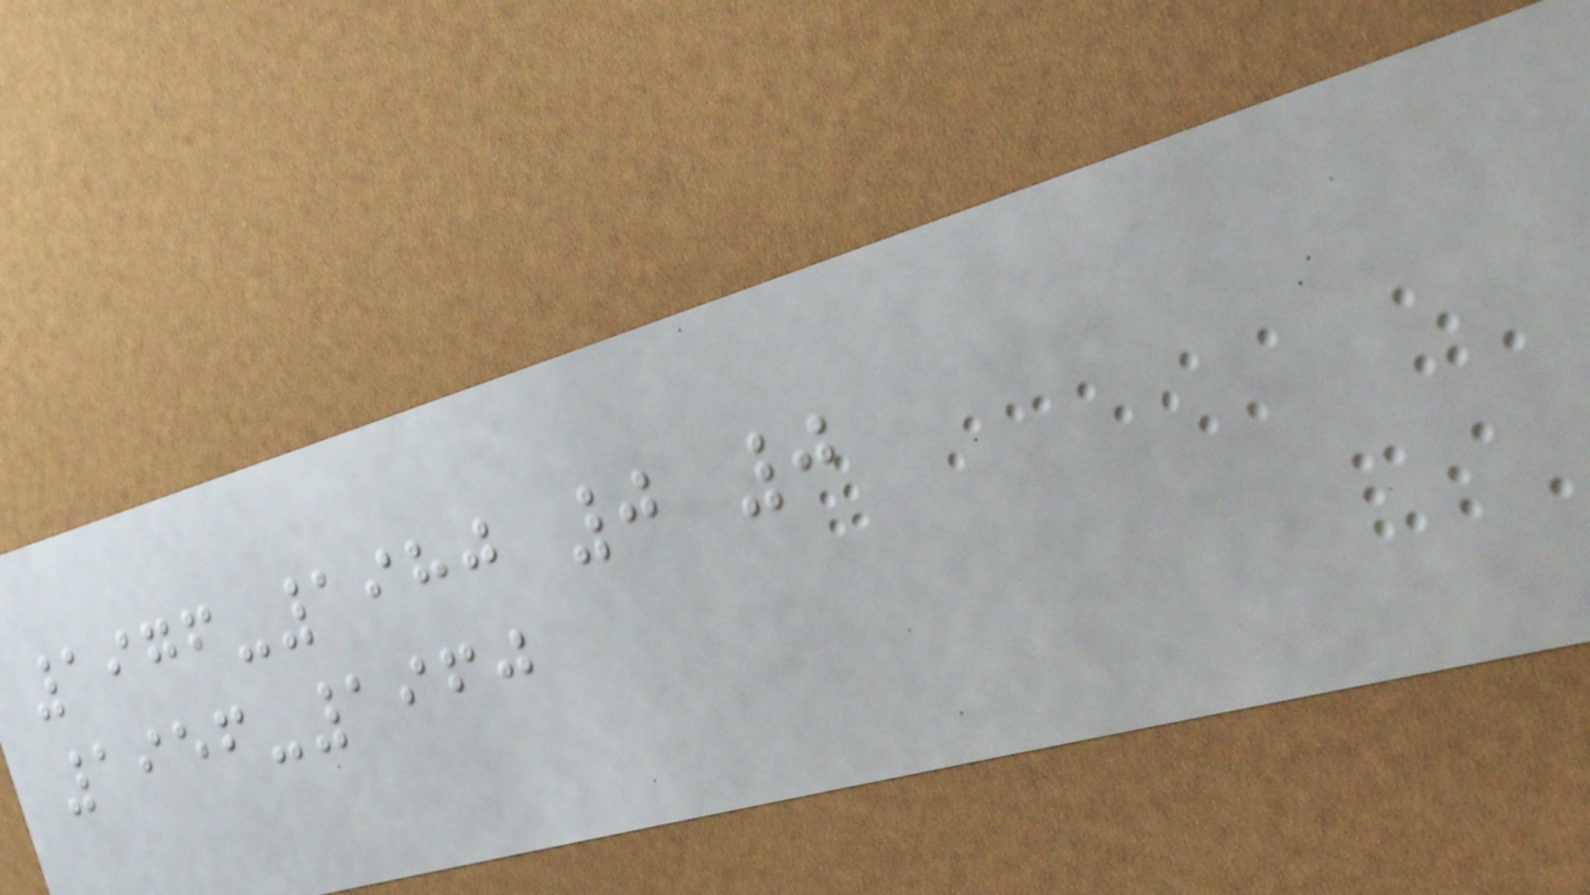1976-1980 0 0
1956-1960
